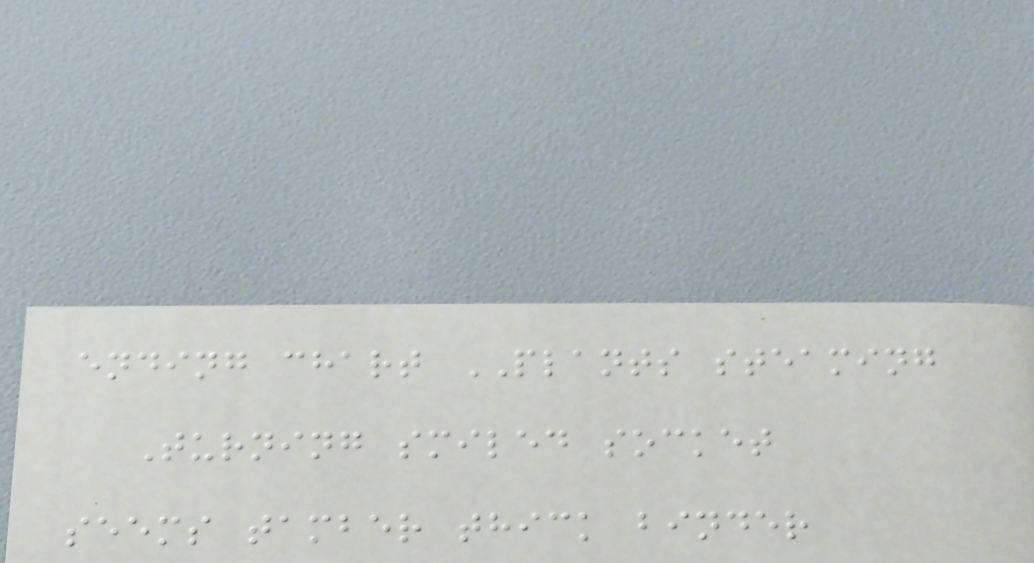ending chart PLANTS steaming
Turning smiled socket
seems tamber thick binder
